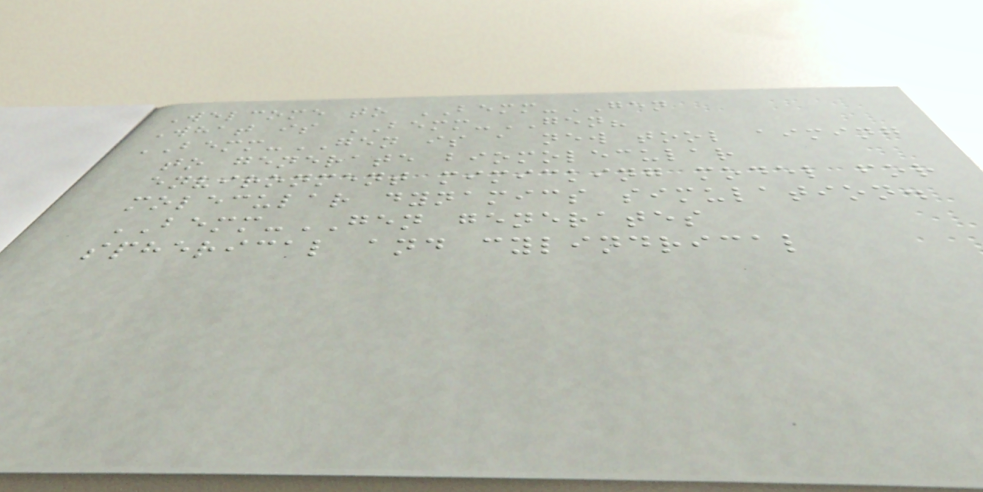Welcome to BEMM-GEN
What is BEMM-GEN?
BEMM-GEN is a new tool aiming
to generate biomolecular
environment mimicking model for
molecular dynamics simulation.
BEMM-GEN generates
spherical and cylindrical
